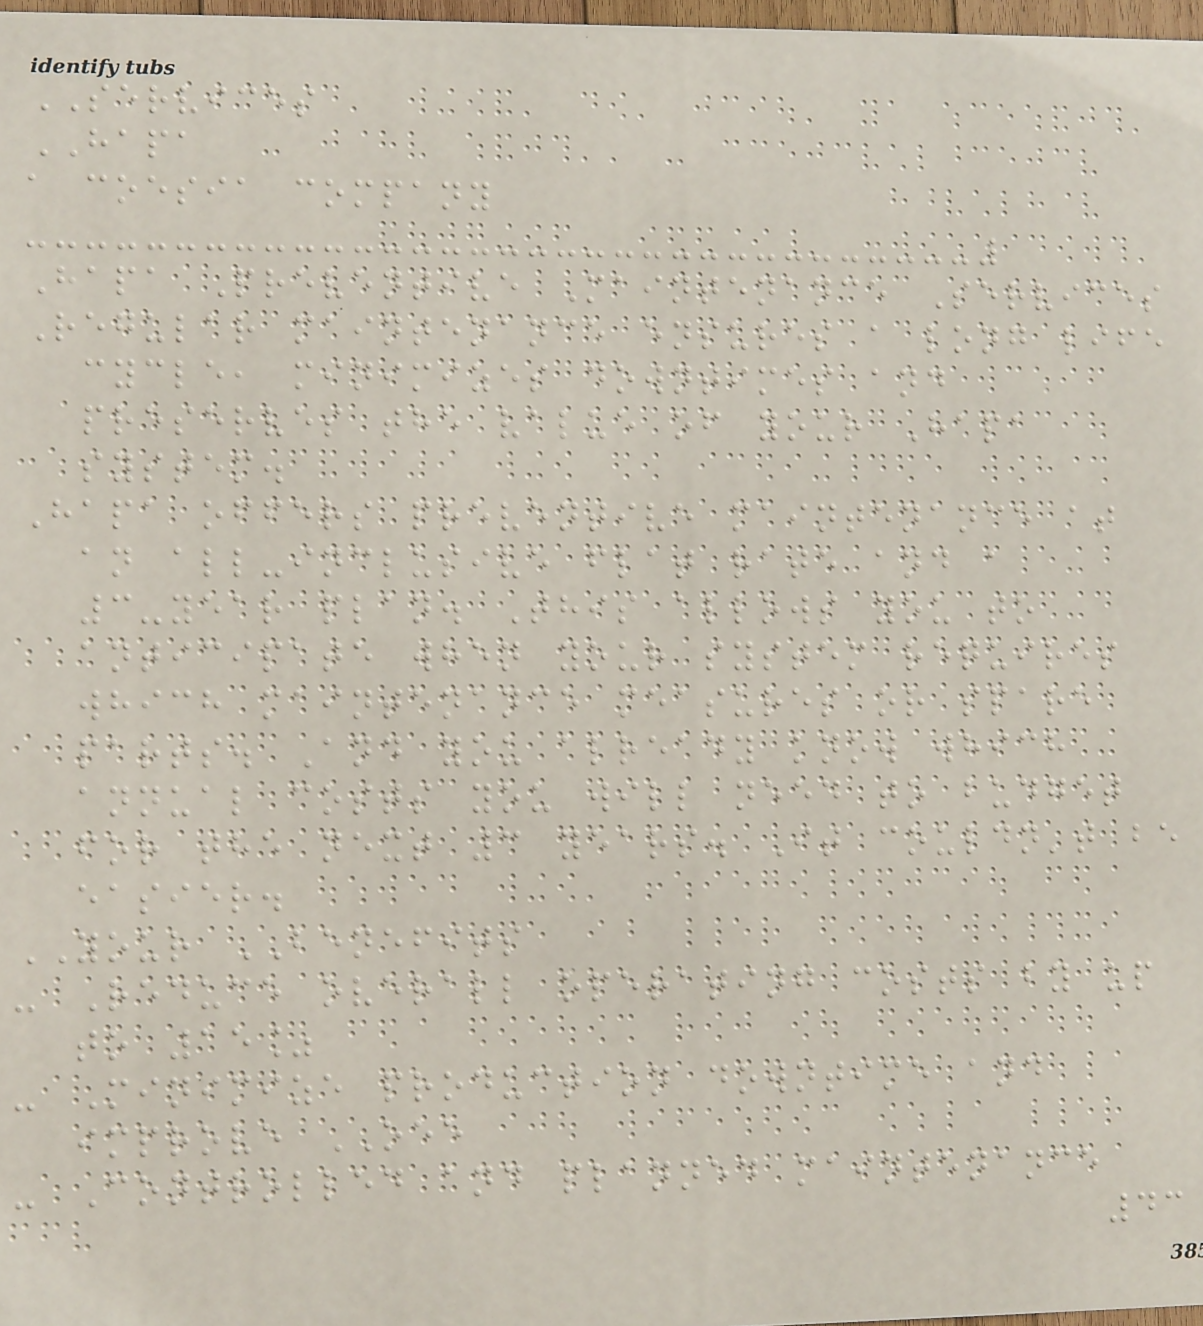SERVICES
HAPA
a coesia company
Hapa Preventive Maintenance Services
Regular maintenance ensures a long life
cycle, minimizes downtimes and
preserves the value of your Hapa
system.
Hapa offers preventive maintenance at
an all-inclusive flat rate and a
3-year plan. This allows you to
anticipate when your system requires
which maintenance measures or spare
parts. And you already know which
annual costs you will need to budget
for the next 3 years. It couldn't be
easier.
YOUR BENEFITS
- Reduce overall operating costs by up
to 15%
- Minimize production downtime and
improve OEE
- Controlled and planned maintenance
43
